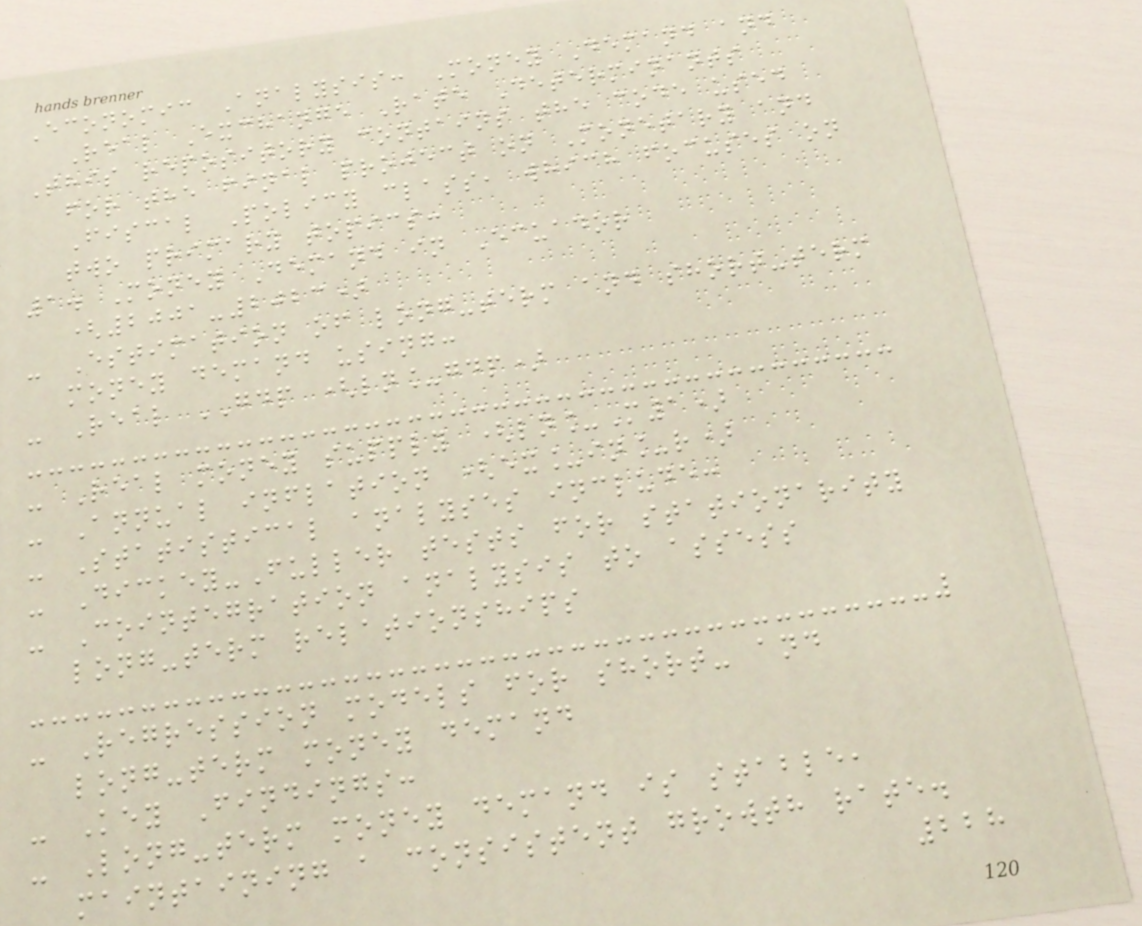Economic Analysis: Money Demand and
Real Exchange Rate Determinants
This repository contains the code used
for the final project on Monetary and
Fiscal Policy class, which focuses on
two primary topics:
1. Money Demand in Ecuador
(2001-2023)
- Estimation of long-term and short-term
money demand using:
- Real GDP (ln_gdp)
- Real money supply (ln_M1)
- Annual inflation (ex_in_r)
- Statistical analyses include:
- Dickey-Fuller tests for stationarity
- Cointegration analysis to assess
long-term relationships
- Regression models for short- and
long-term money demand
- Key Findings:
- Long-term money demand is stable,
maintaining a consistent growth rate.
228
